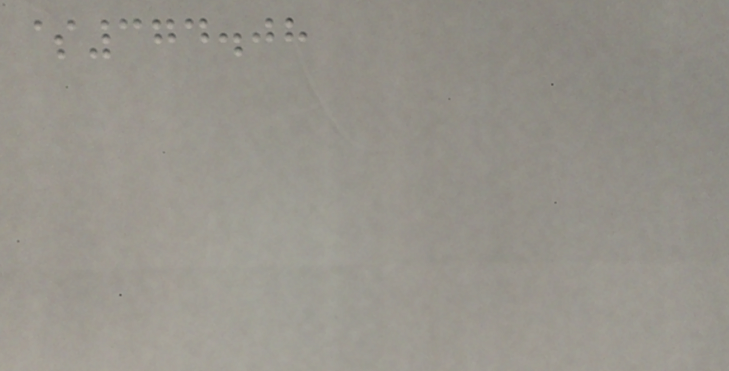$374.08
